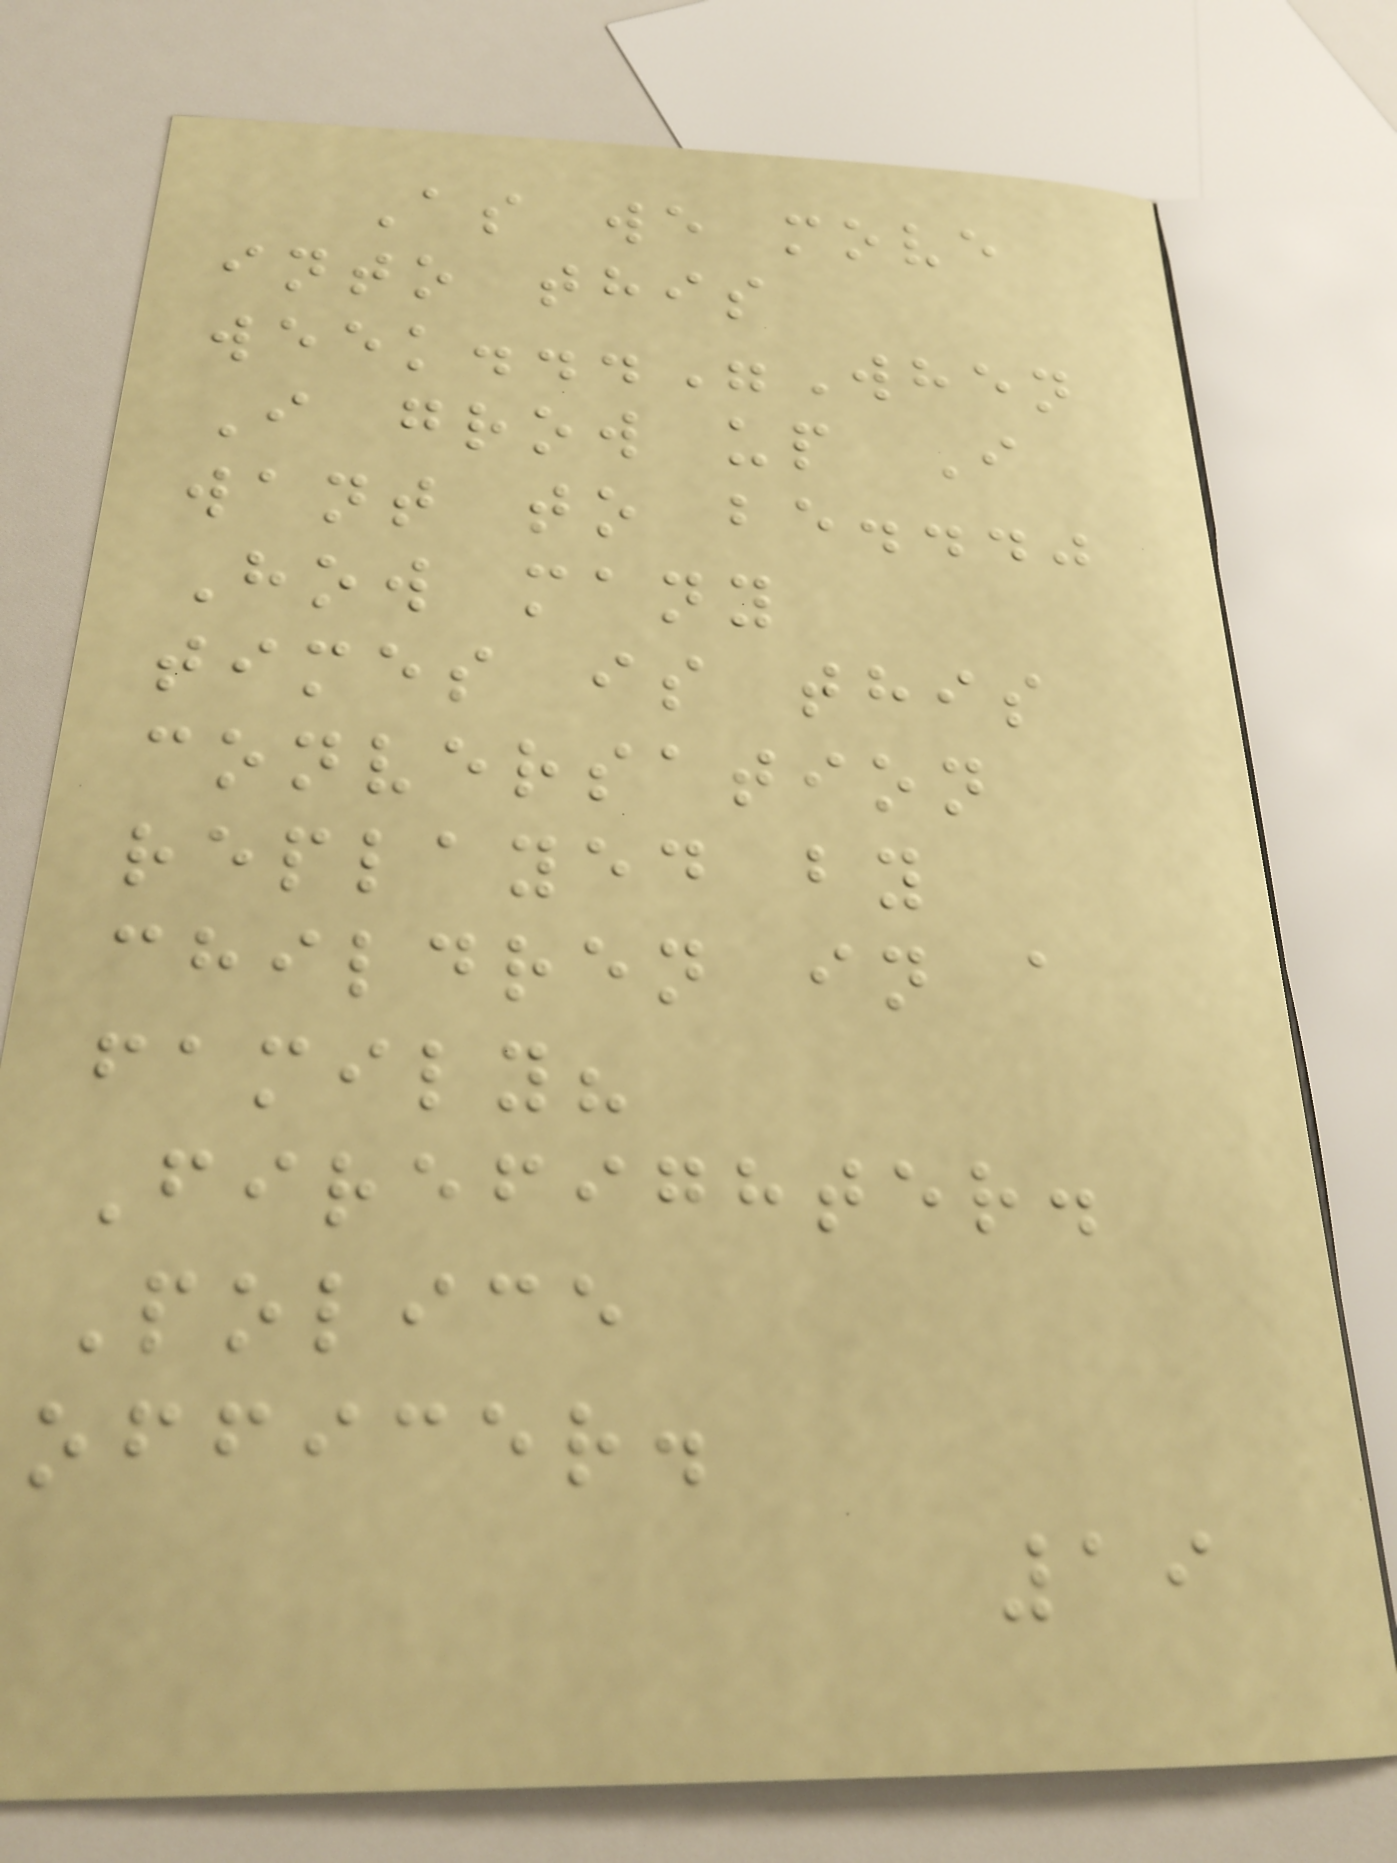As we move
into this
week..."When
I grow up I
want to be..."
How many
times is this
conversation
replayed by
children in a
family?
Firefighter.
Police
officer.
19
